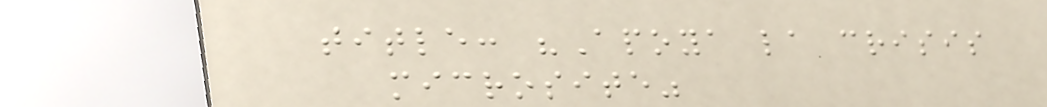title: "Apoya la crisis
microsite"
